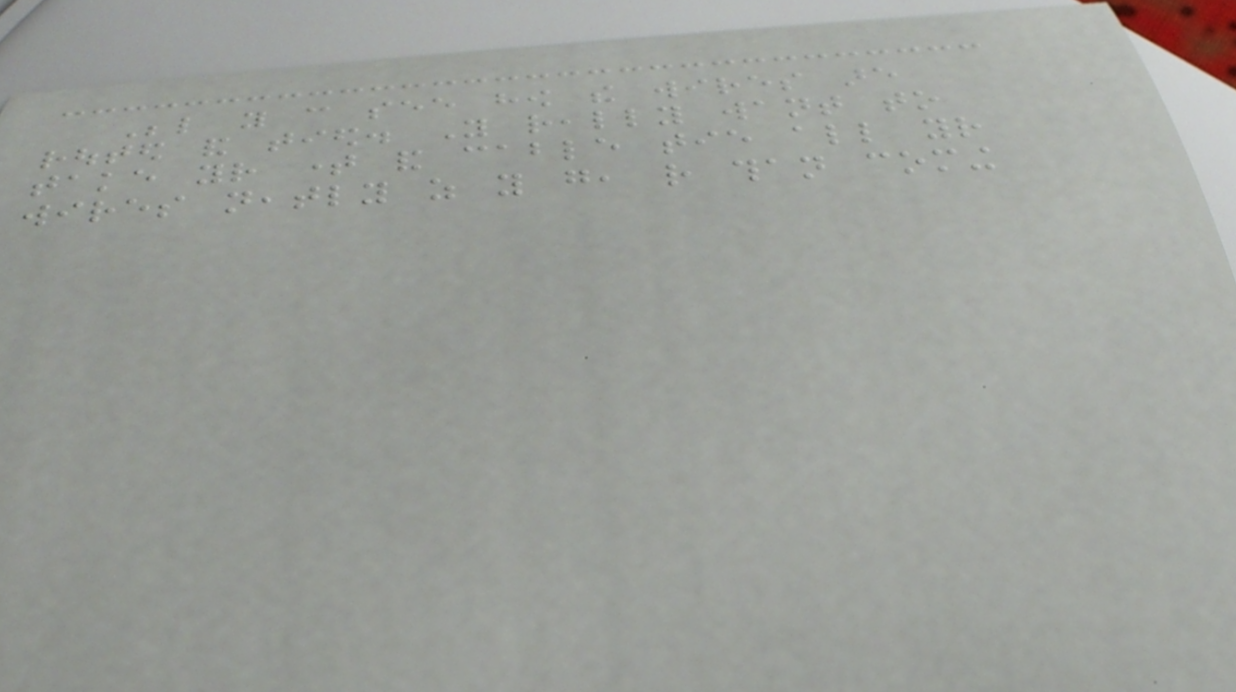Below you can see how the wires are
routed and tied. You really want to
take your time and cable tie all your
wires neatly as you go, rather than coming
